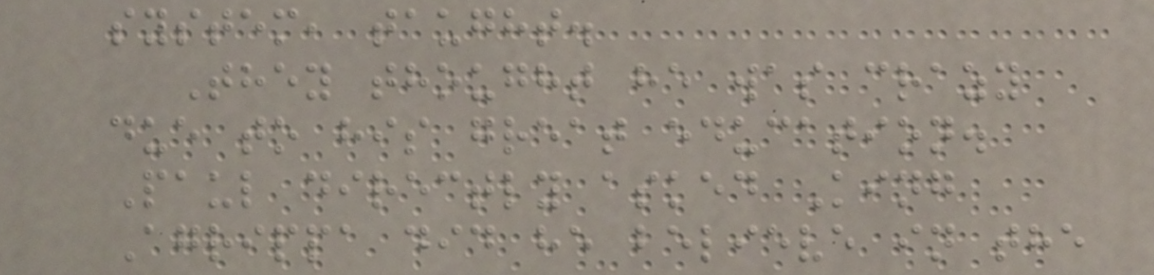system, taught.
They thought he was crazy
due to his great education.
Paul directly asked King
Agrippa did he believe in the
